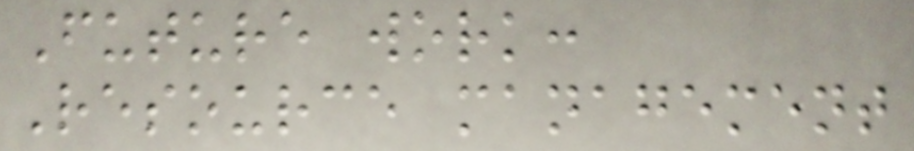Future work:
Resource management
